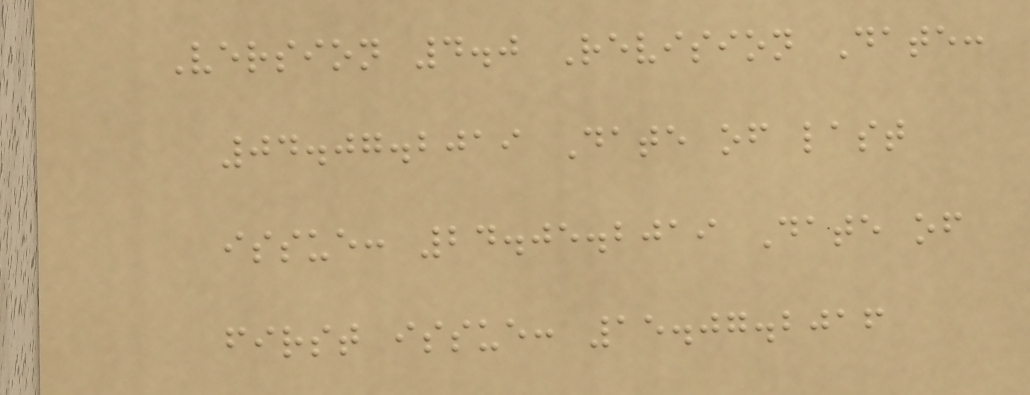Version 4.0 Revision Date:
04.07.2019 Date of last
issue: 24.05.2019 Date of
first issue: 15.07.2016
